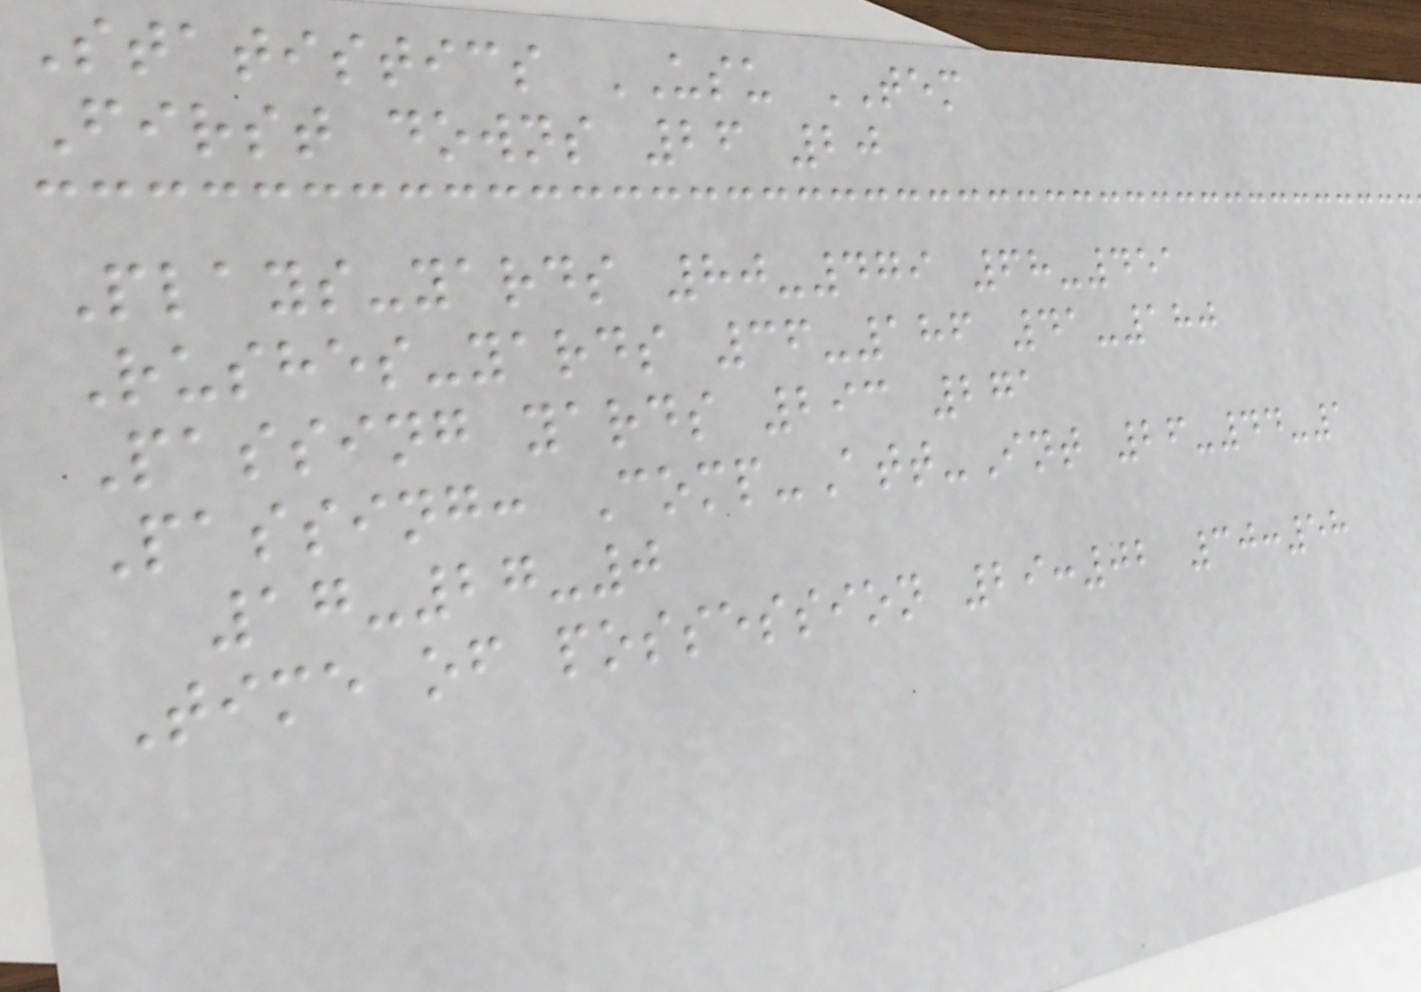Statistics USU TEM
First downs 26 20
Plays-yards 80-479 68-451
Rushes-yards 36-186 41-180
Passing yards 293 271
Passing: Comp-Att-Int 26-44-1
17-27-0
Time of possession 29:02 30:58
